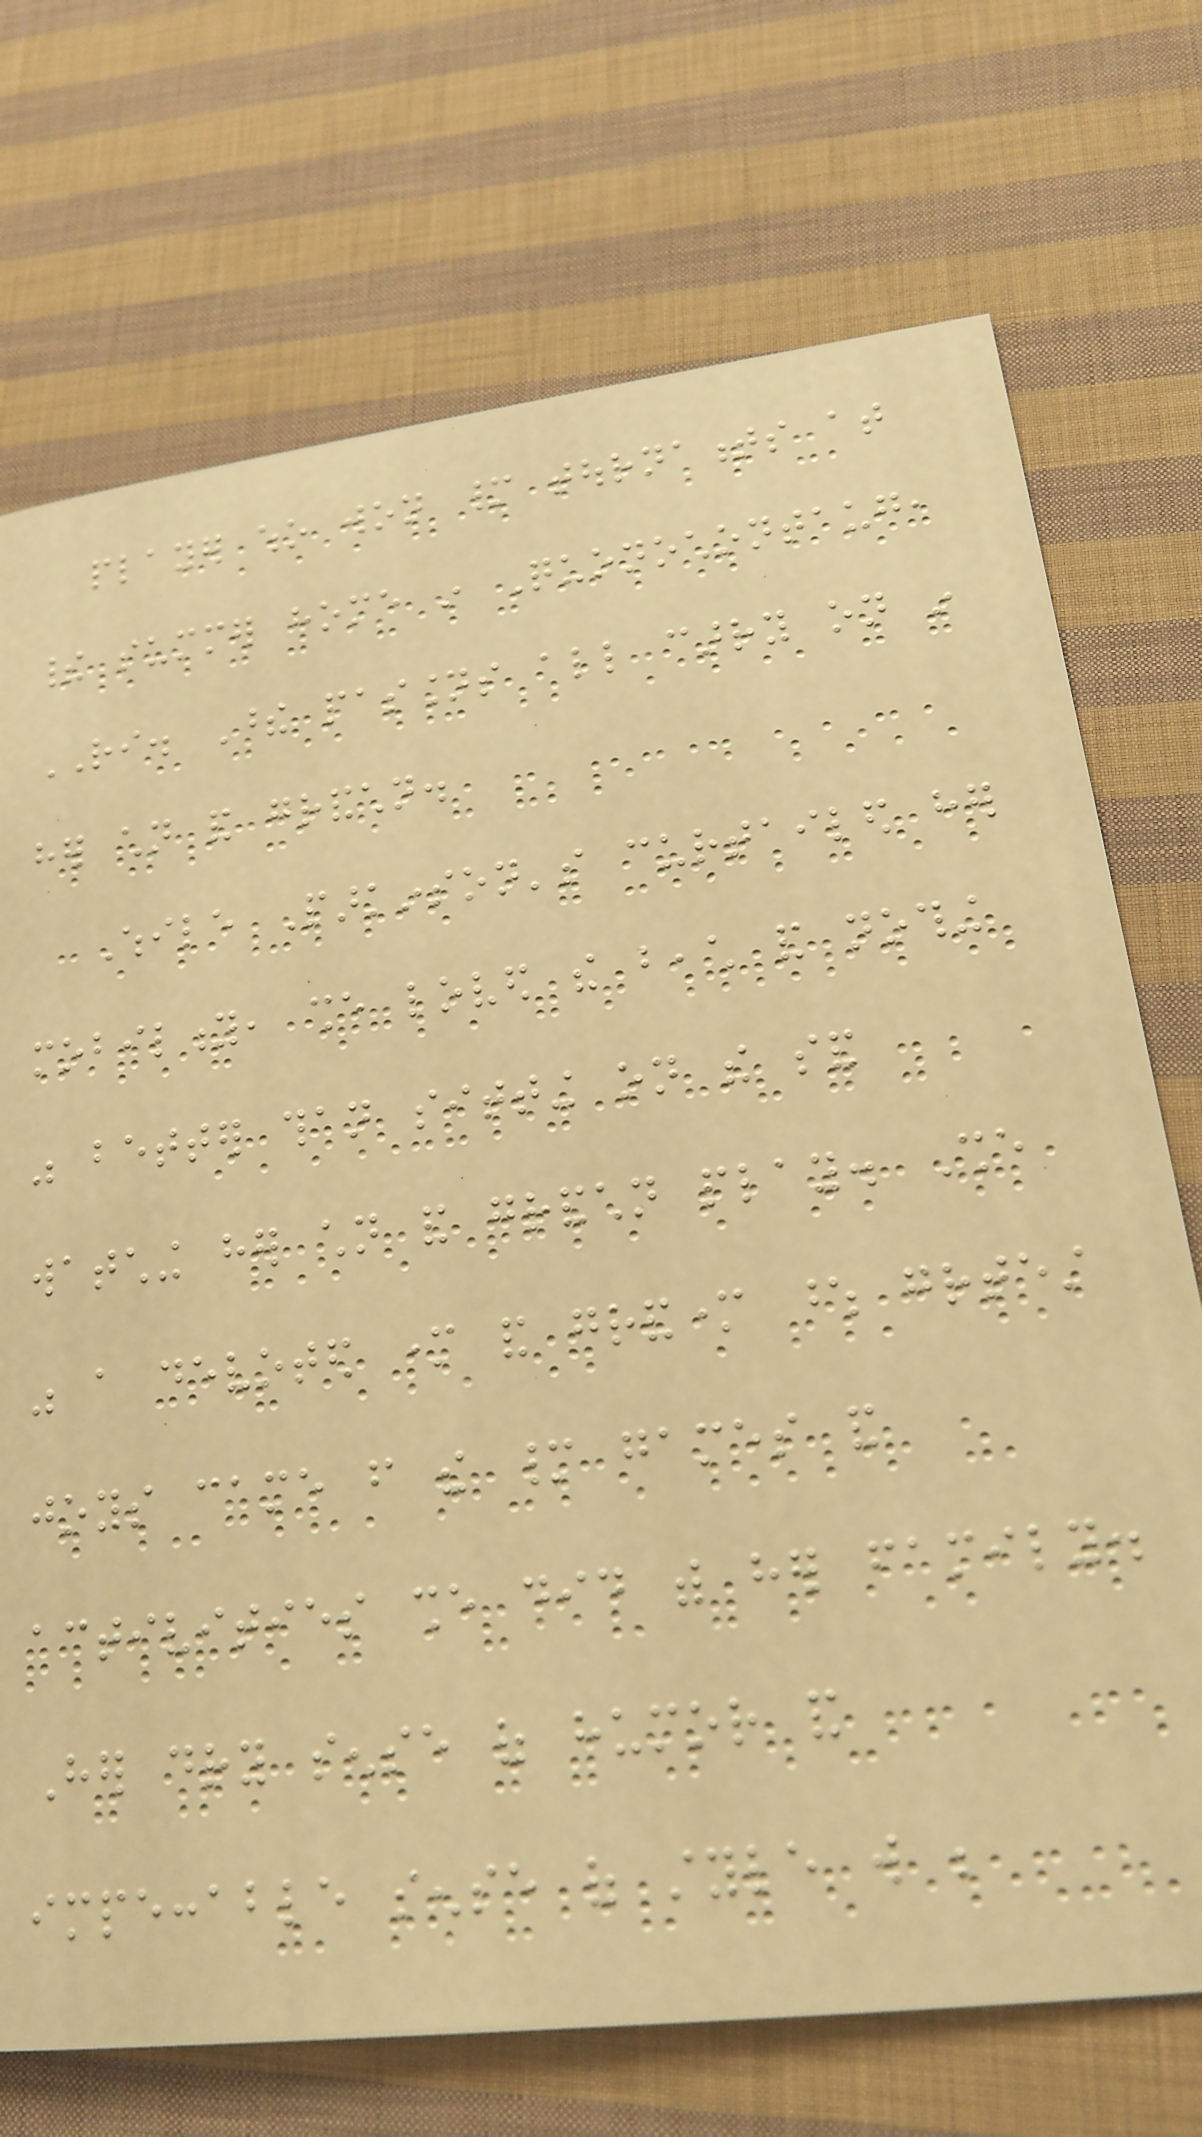player who won many tournaments at
their summer home in Quonochontaug,
RI. These passions all carry on in
her children and grandchildren.
While Parkinson's curtailed her
mobility, she loved the beach and nothing
was better than sitting on the sand
watching her children and grandchildren play. She
was a devoted mother and grandmother whose greatest
joys came from the many games and
activities she did with her family.
Her dry sense of humor and
impeccable sense of style will be
